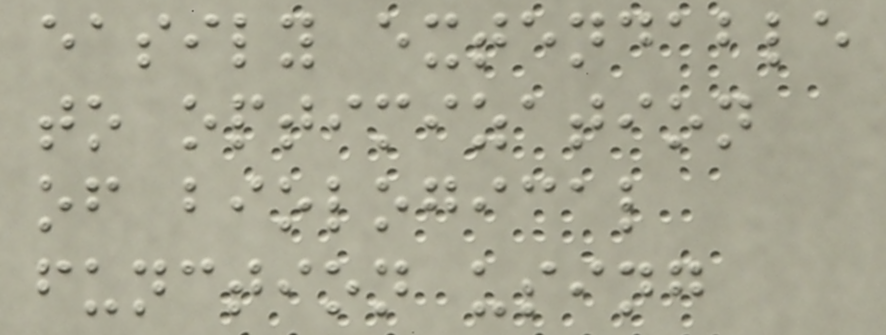easily extendable
to optimization
of biological
function using
